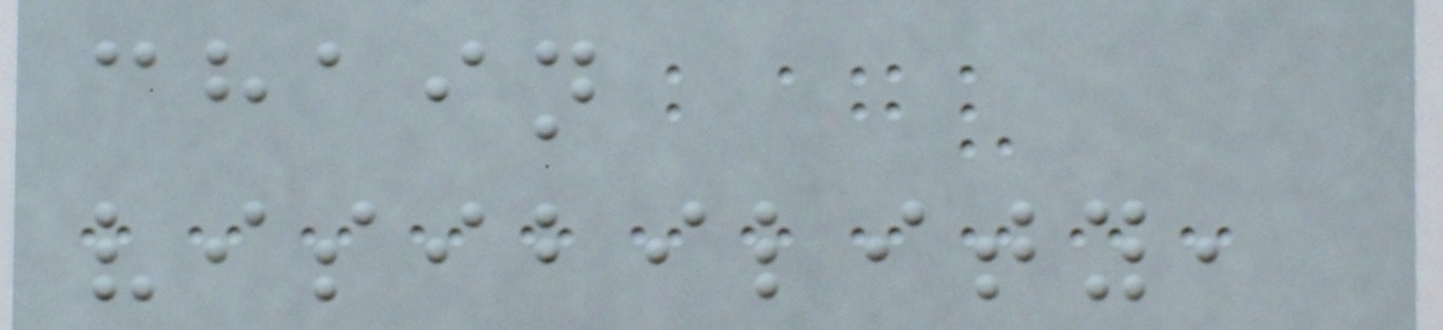chain
visibility,
